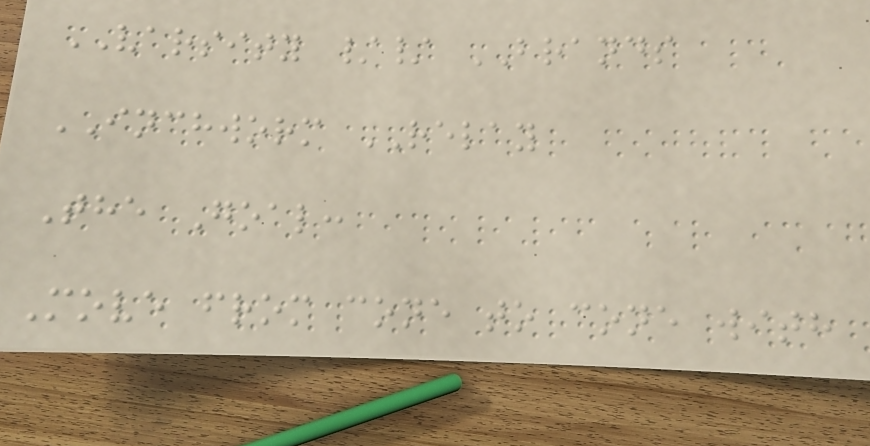VARSITY // BRANDS
INCHWORM RELAY
The Goal:
Move from cone to cone with
